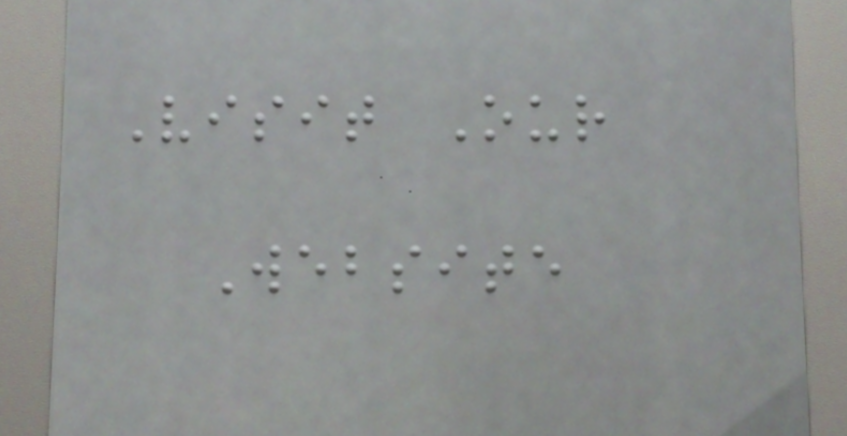Visit Our
Website
